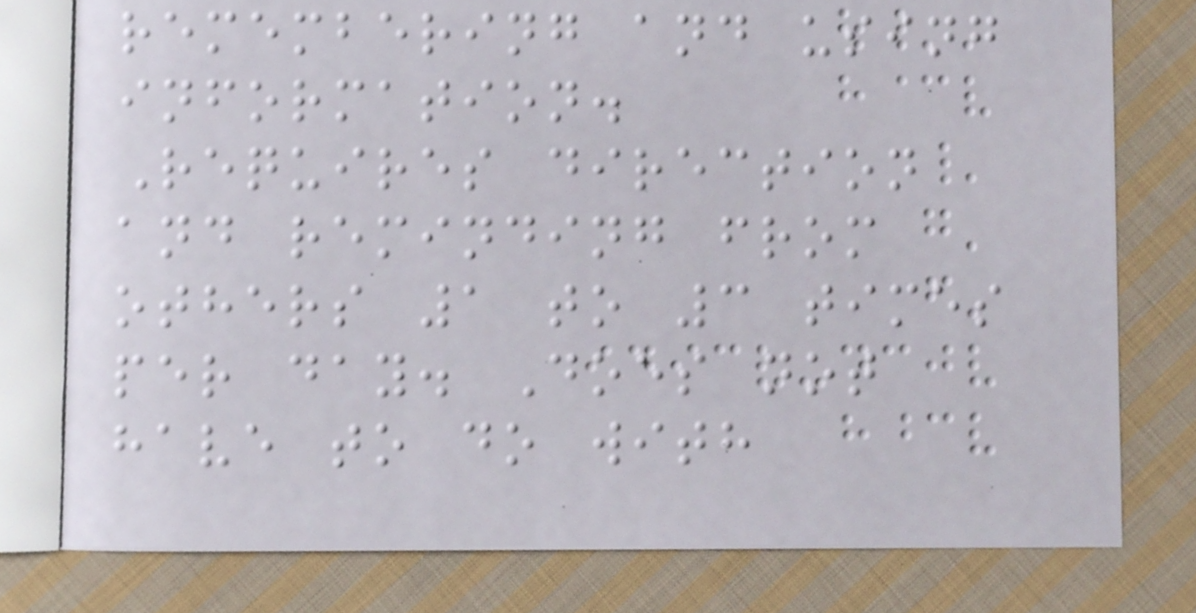remembering and using
information.
Requires direction
and reminding from
others 1 to 3 times
per day. Does not
have to do with
